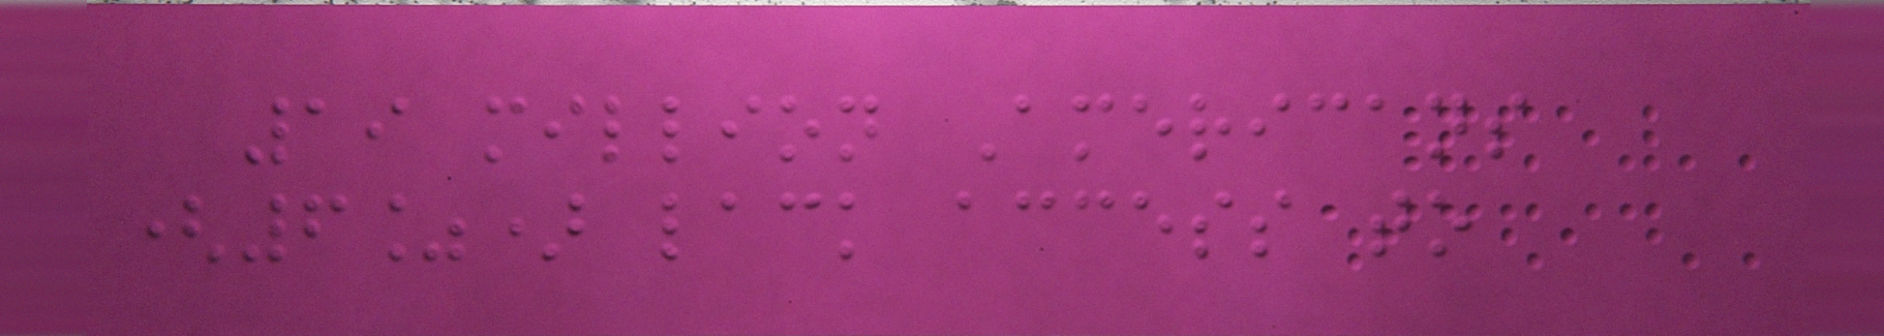19 million Americans
(6%) lack access to
